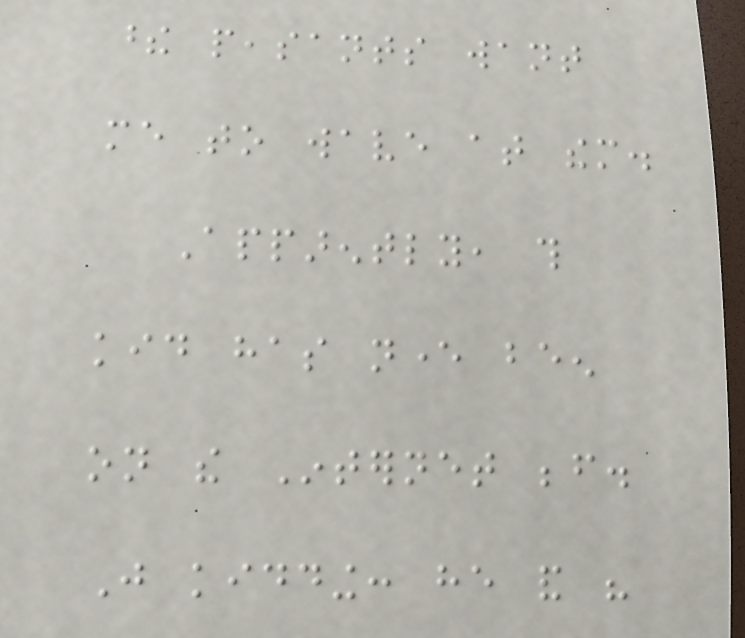these peasants want
me to wave at them.
Apparently, this
kid has never been
on the Internet before.
Just kidding: he and his
